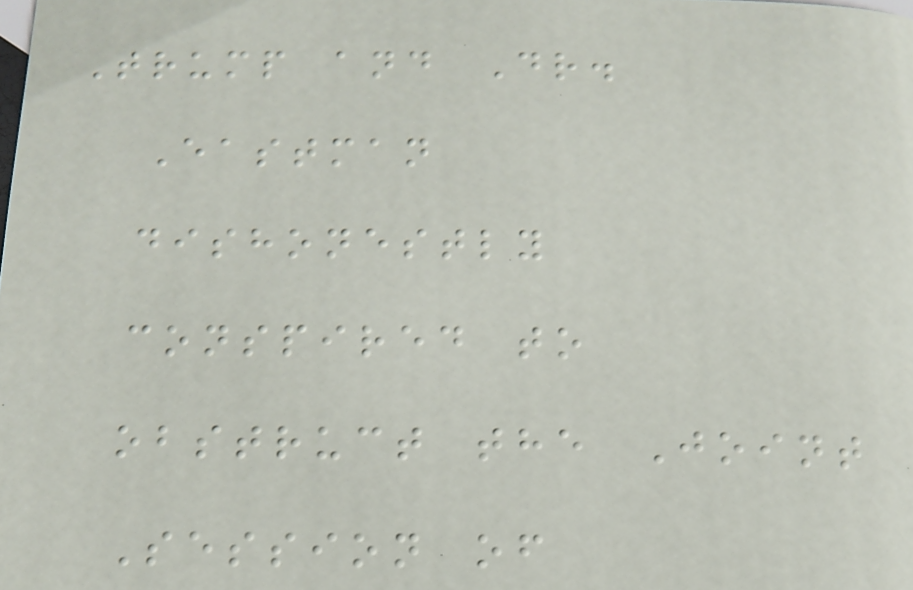Trump and Dr.
Eastman
dishonestly
conspired to
obstruct the Joint
Session of
